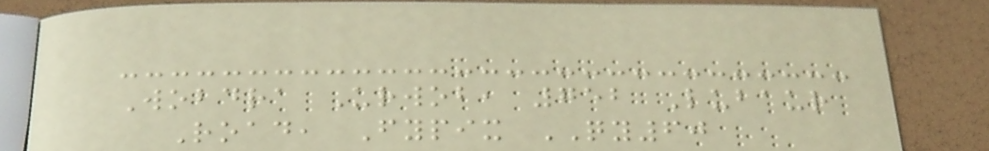Wobdra Urwob, 752 Lubaur
Road, Fypix QY60
